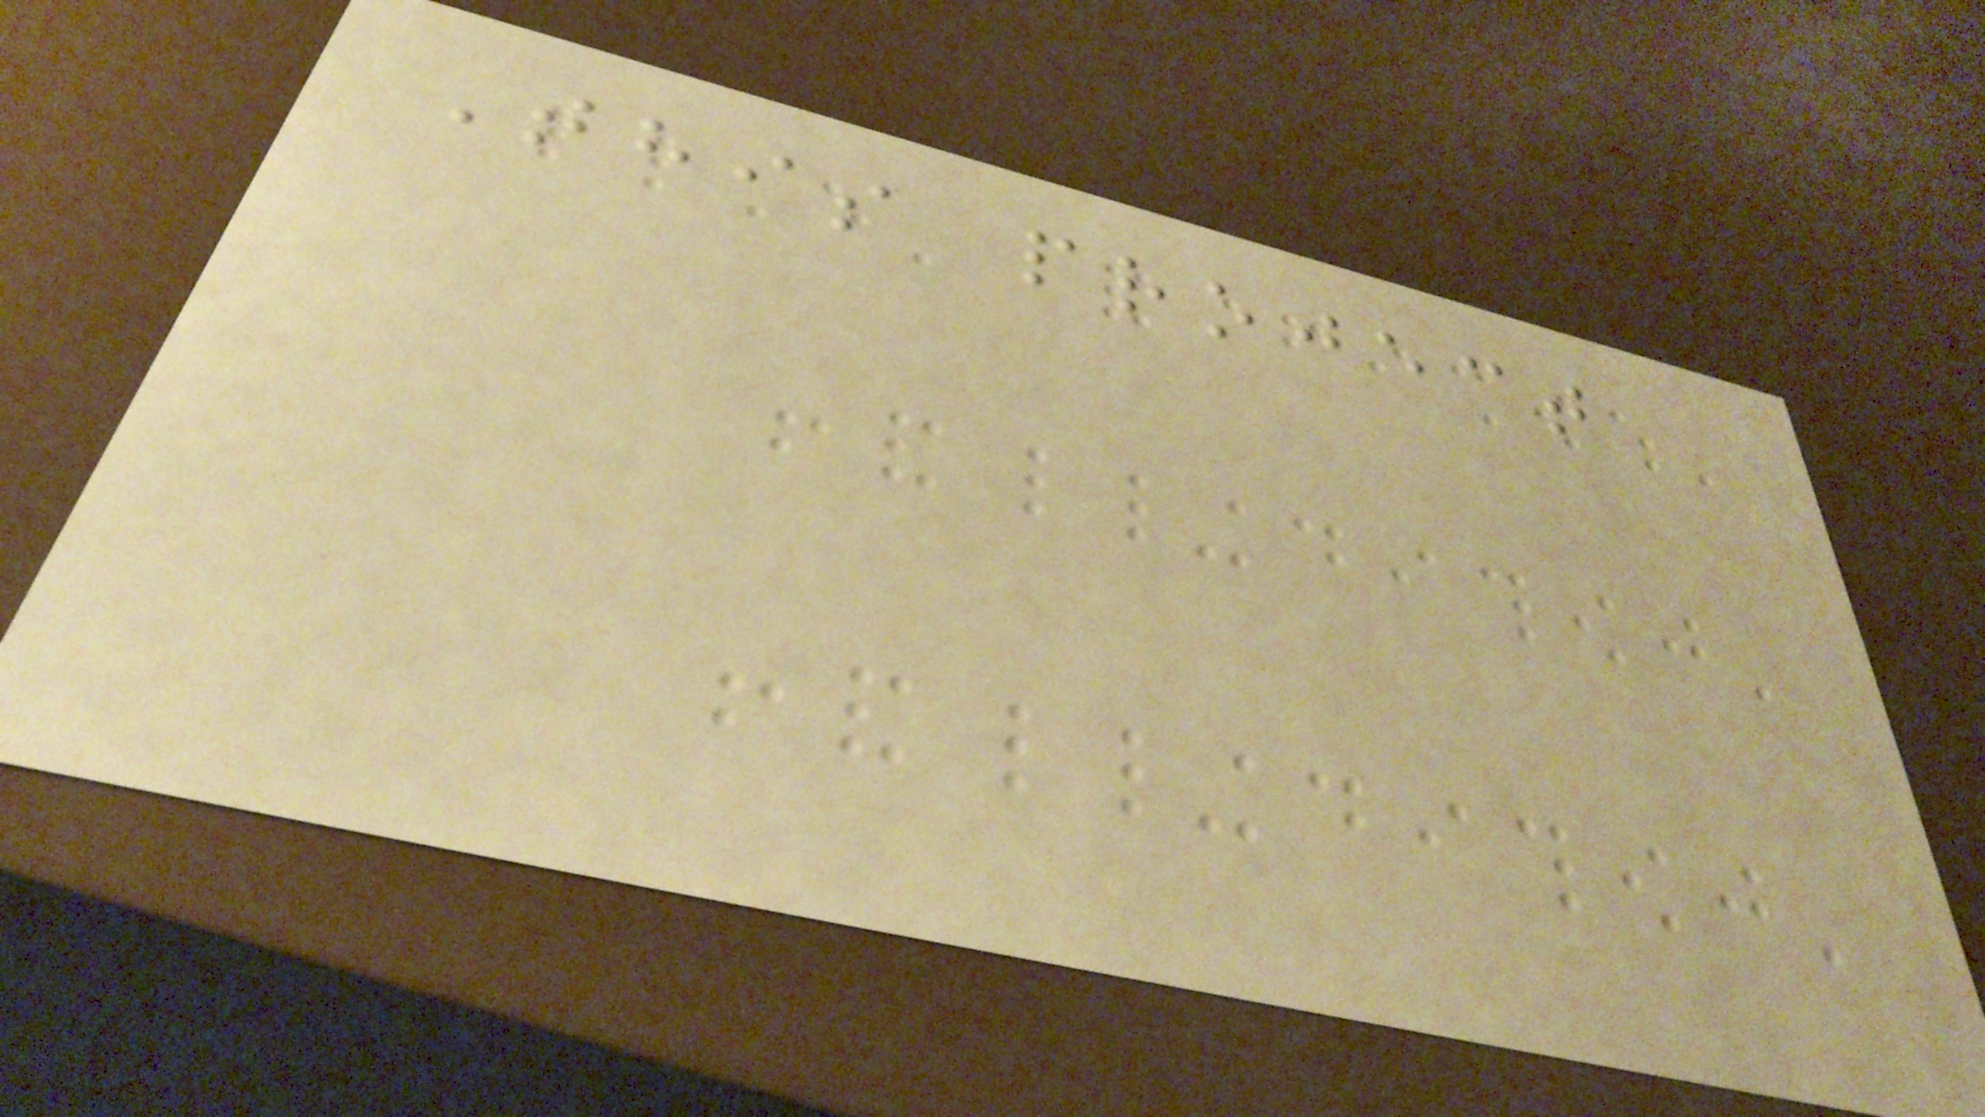This project
